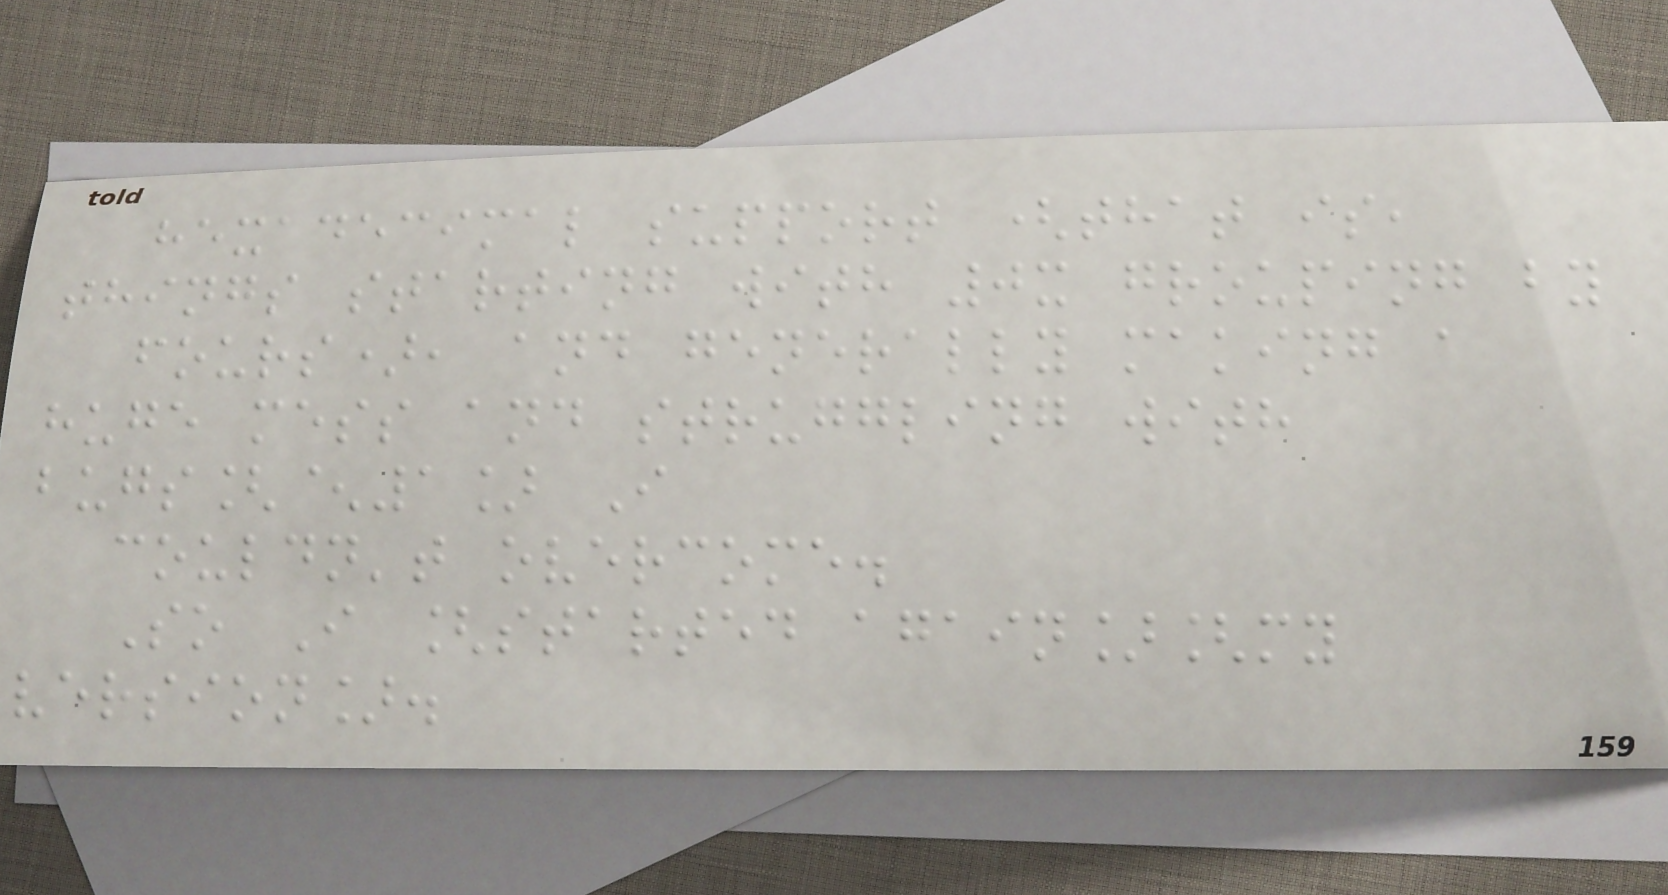hexadecimal support (that is,
things starting with 0x grouping by
fours), and generally making a
huge mess and struggling with
bugs[^1] I
couldn't overcome.
So I [started again][my
version].
